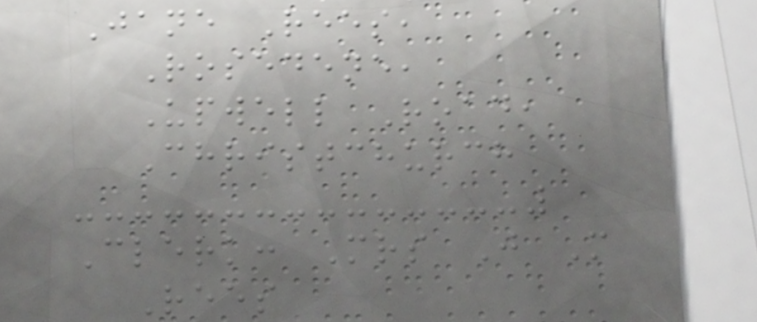Jane Rees,
Rosedene,
Upwell Road,
Christchurch
Clerk: Mrs J M
Rees
